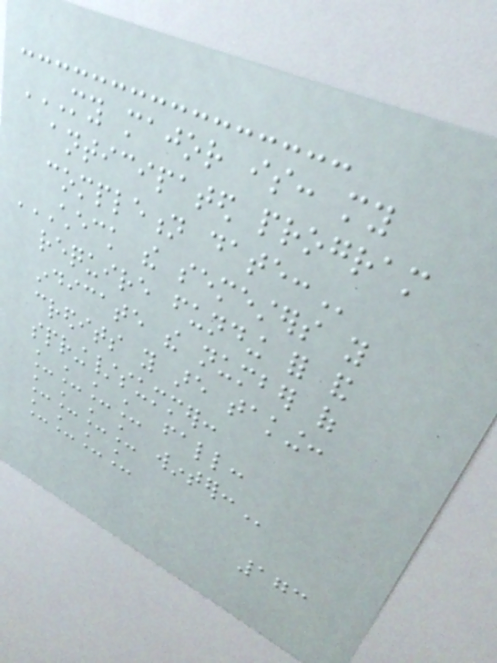MY MAJOR IS: MY
ANTICIPATED PROGRAM
COMPLETION DATE:
CHECK THE SEMESTERS YOU
REQUIRE FUNDING FOR AND
INDICATE THE NUMBER OF
CREDITS YOU ARE TAKING:
SPRING/SUMMER:
____ FALL:
____ WINTER:
____
173
